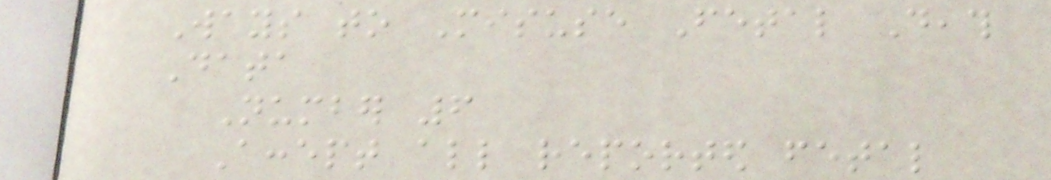Ways to Misuse Fetal Death
Data
Number 6
Accept all reported fetal
